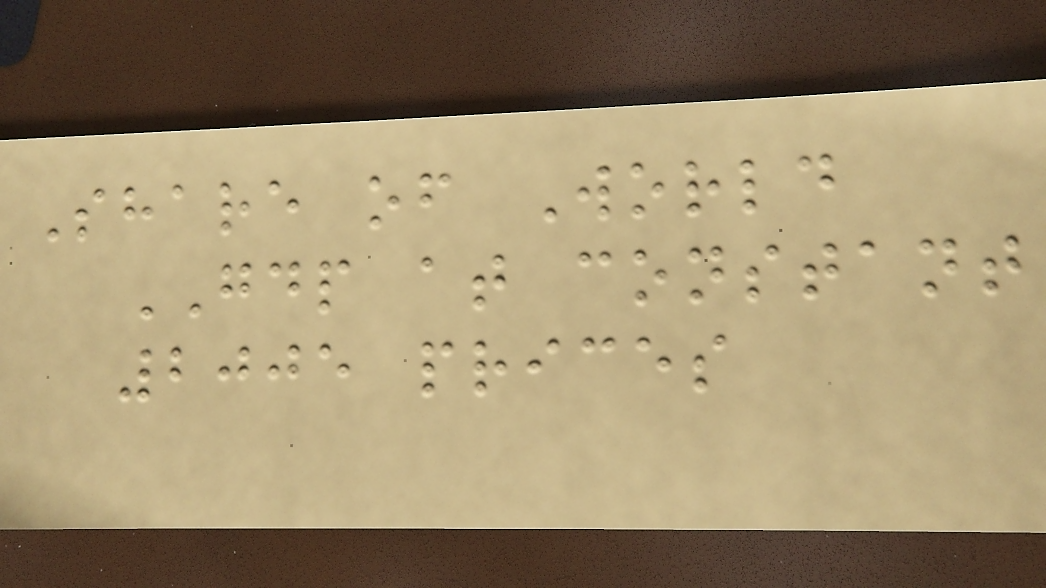Share of World
GDP at constant
2005 prices
